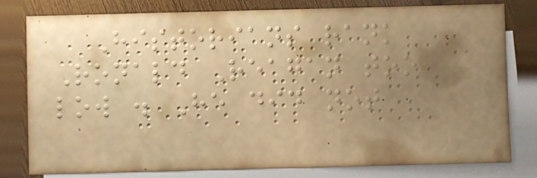Historians rank
Ronald Reagan too
low . He did not
